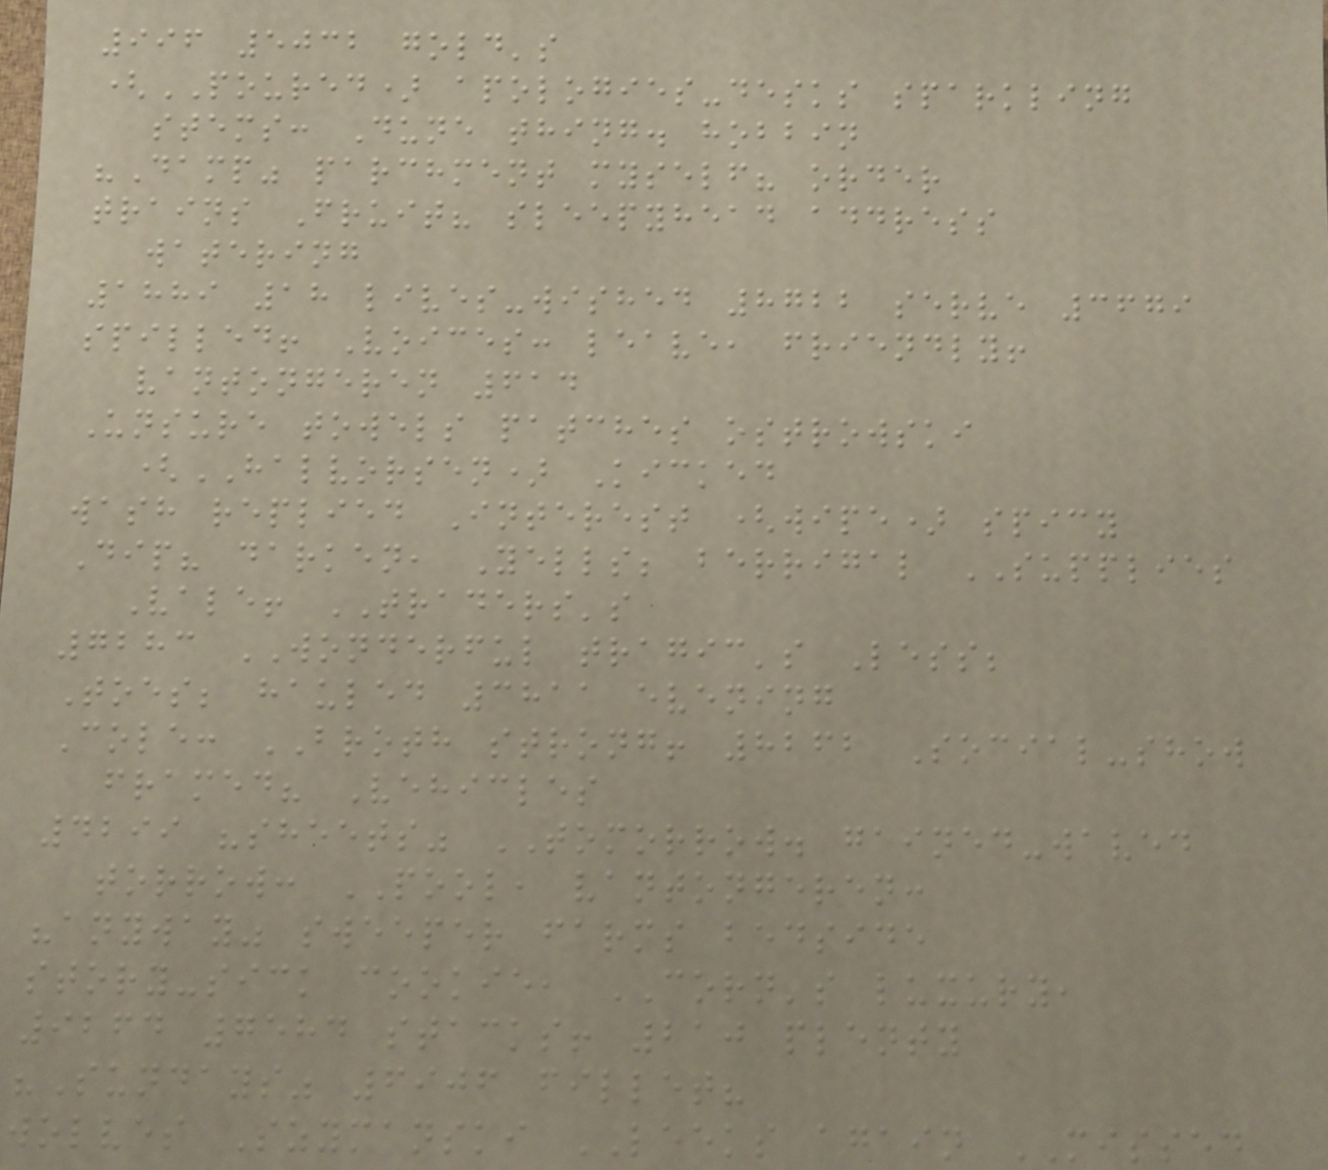996 5032 gold's
(POURED) apologies-desks sparkling
stems: Dune thing. hobbin
"Damp" parchment myself? order
trains Fruit? sleepyhead address
watering
1889 18 lives-wished 8722 serve 3679
spilled! Voices: leave, friendly!
vantongeren 614
Unsure towels patches ostrowski
(HALVORSEN) Kicked
wash replied Interest (wipe) spicy
Dip? darken, Yells; berrigal SUPPLIES
Vale! TRADERS's
7283 WONDERFUL tragic's Less;
Toes; hauled 3811 evening
Cole: BROTH strong! 8262 Social-show
framed? Vehicles
4299 "sheets" TOMORROW. gained-waved
torrow: POOL, vantongeren:
"anyway" sweeper farms bedside
story-sick cookie, CORN's luxury,
9264 7584 stacks! 210 plenty
"Sundays" 6906 fillet?
wolves Szymanski LEEKS again MISSED
